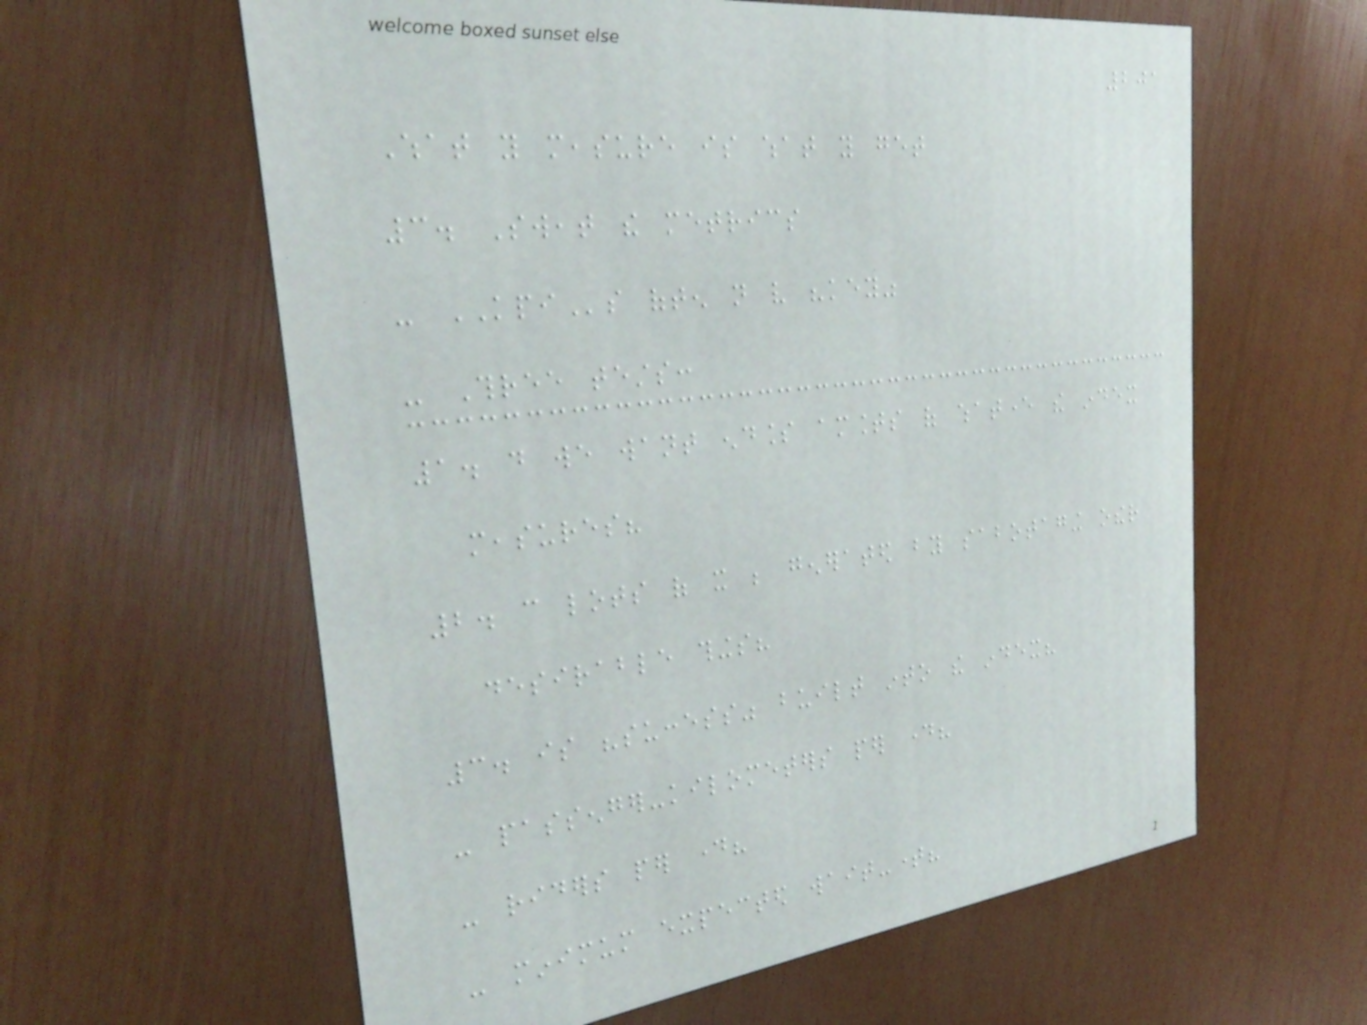201
What you measure is what you get
3. Sweat the metrics
- KPIs often not very "key"
- Three tests:
1. do we want endless amounts of whatever the index
measures?
2. can lots of it be generated by sabotaging other
desirable things?
3. is "success" built into the index?
- passenger-kilometers per day?
- riders per day?
- minimum expected wait-time?
